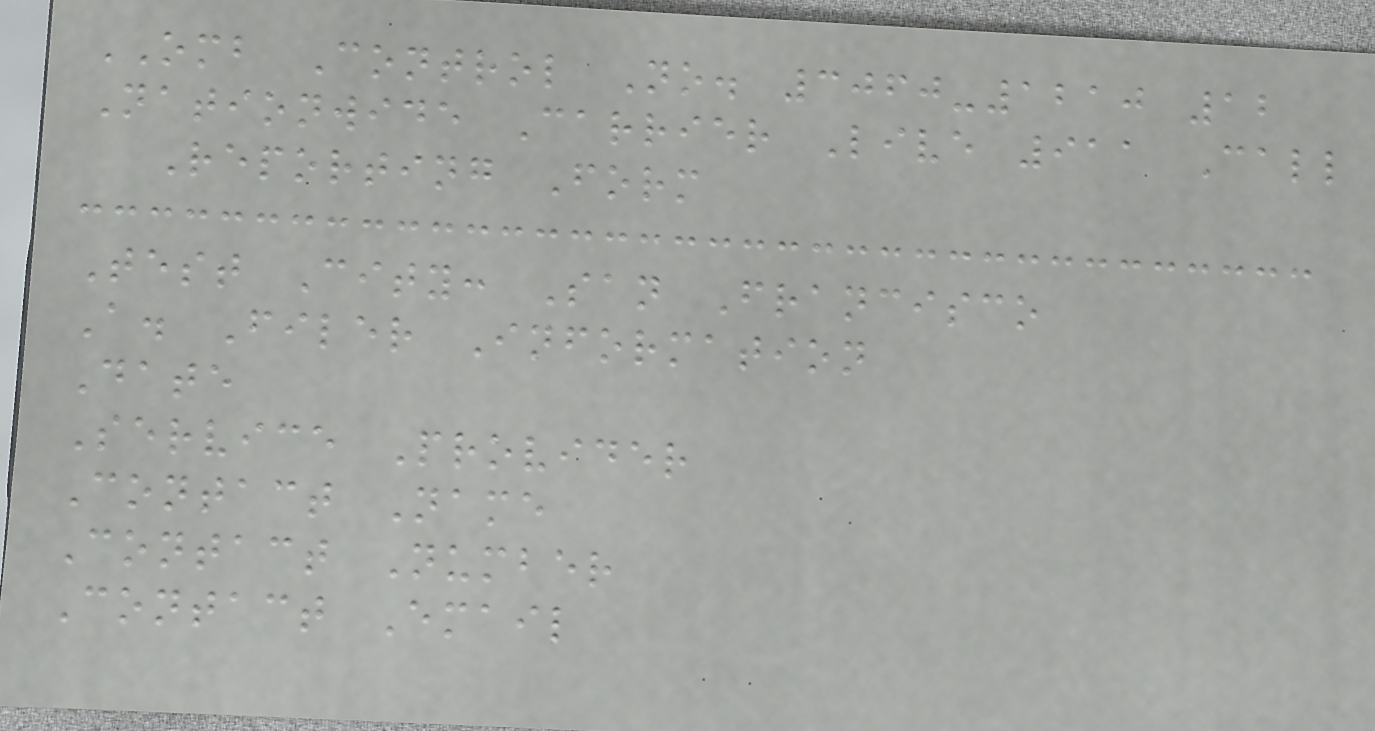OMB Control No. 3060-1210 12
Nationwide Carrier Live 911 Call
Reporting Form
Test City: San Francisco
A. Filer Information
Date
Service Provider
Contact Name
Contact Number
Contact Email
